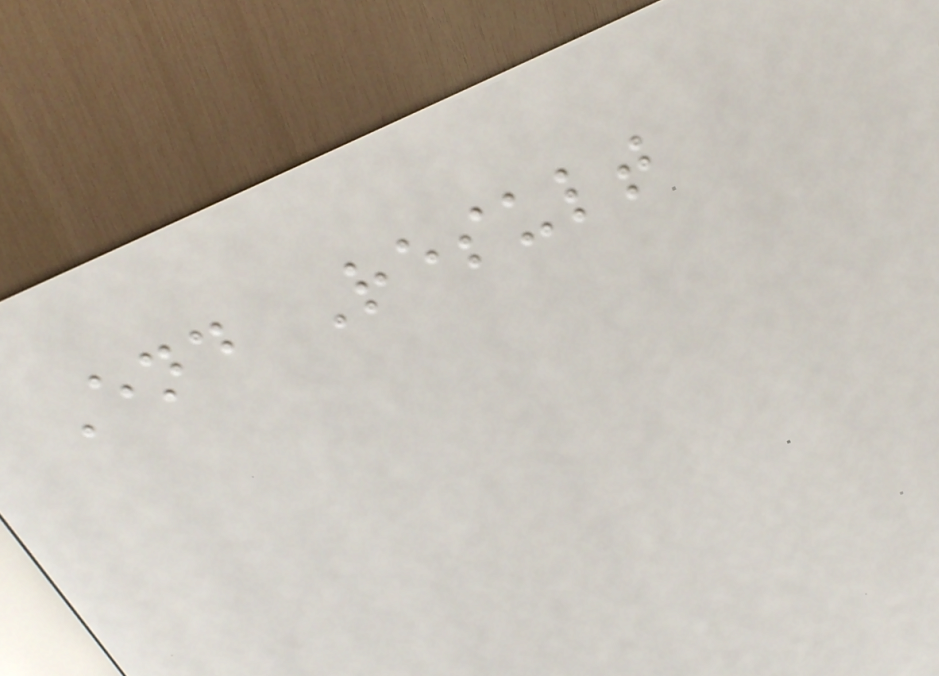End Result
